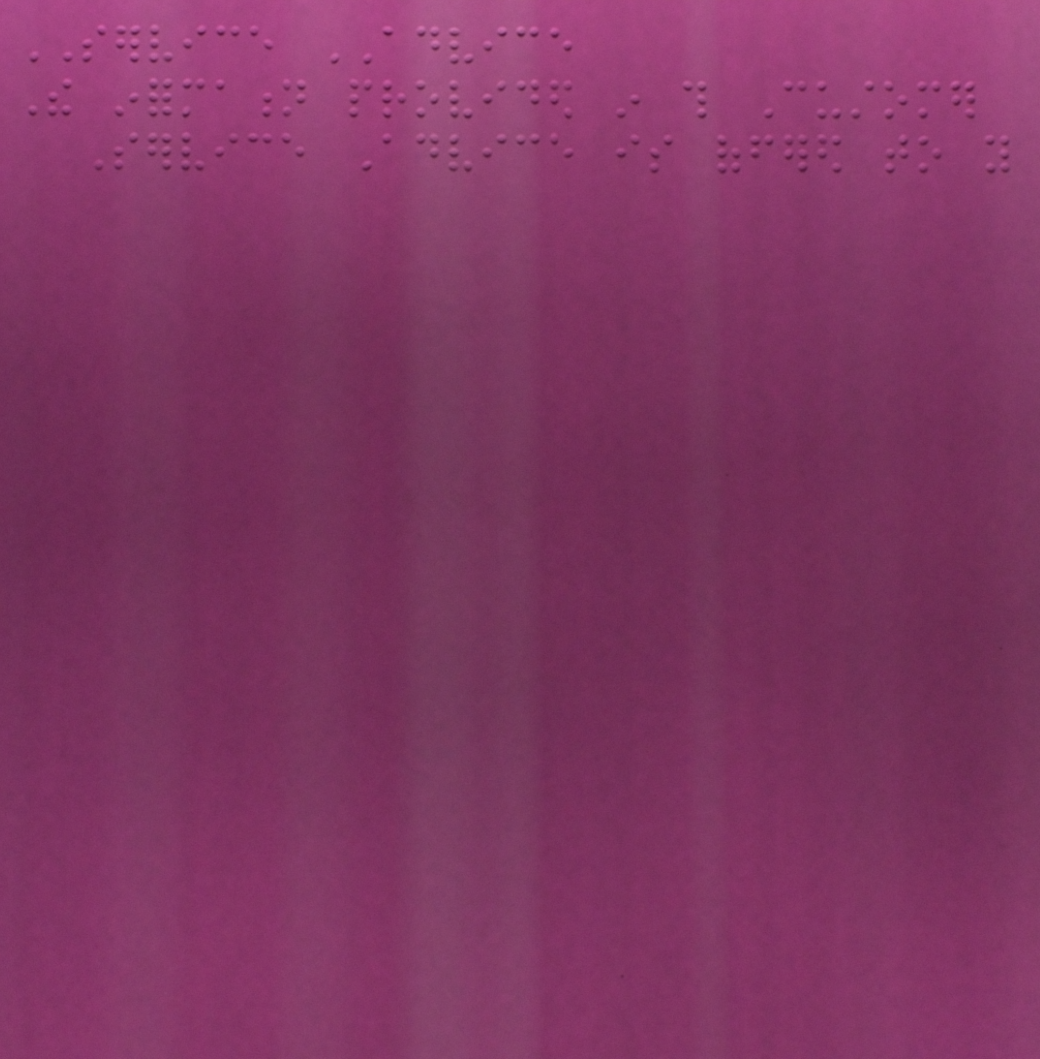SERVICE ADVICE
The information provided in this Customer
Service Advice is offered to you
